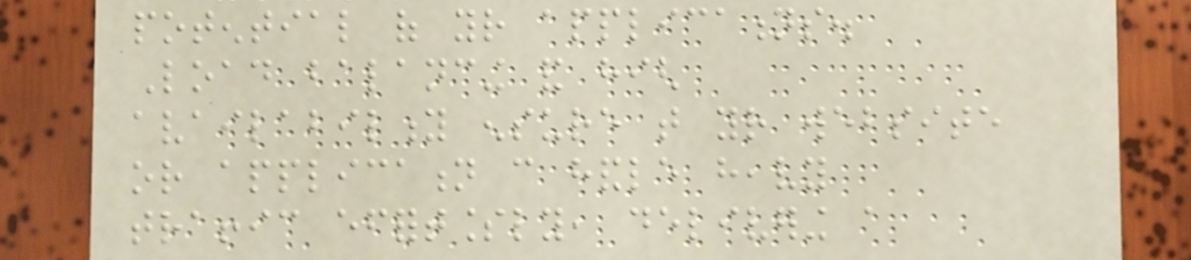potential of your applications.
Load balancing and high
availability ensure that your website
or application can handle heavy
traffic effortlessly, delivering a
